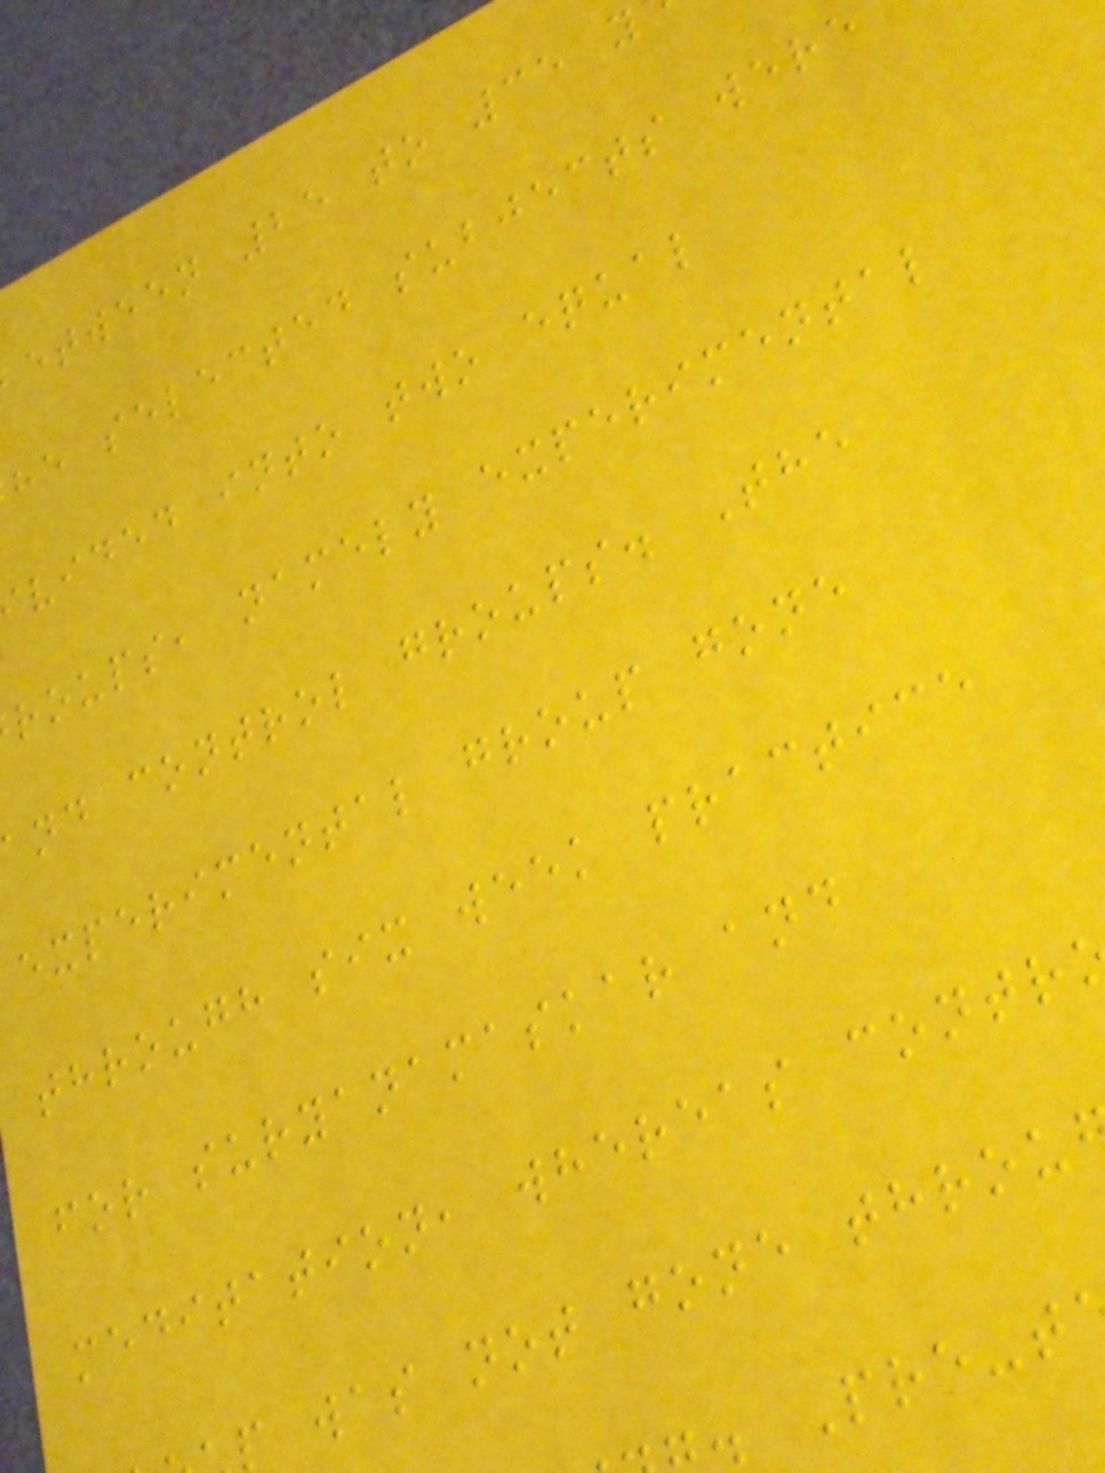etween 25 to 35 y
he selected subjects were
vided into two equal
roups, namely experimental
and control groups. The
experimental group gone
through six week practice
for suryanamaskar and
meditation, whereas contr
p was not gone throu
. Pre-t
